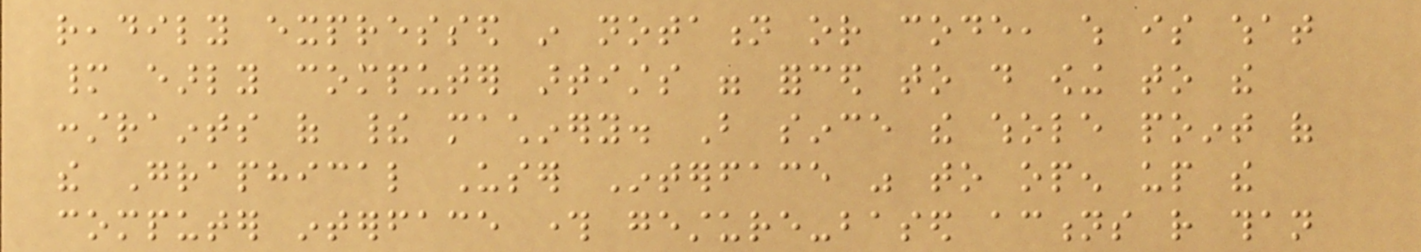readily expressed in notation or code, which is what
many early computer artists were forced to do owing to the
constraints of their machinery. But since the whole point of
the Graphical User Interface was to open up the
computer interface through gesture-based actions rather than
